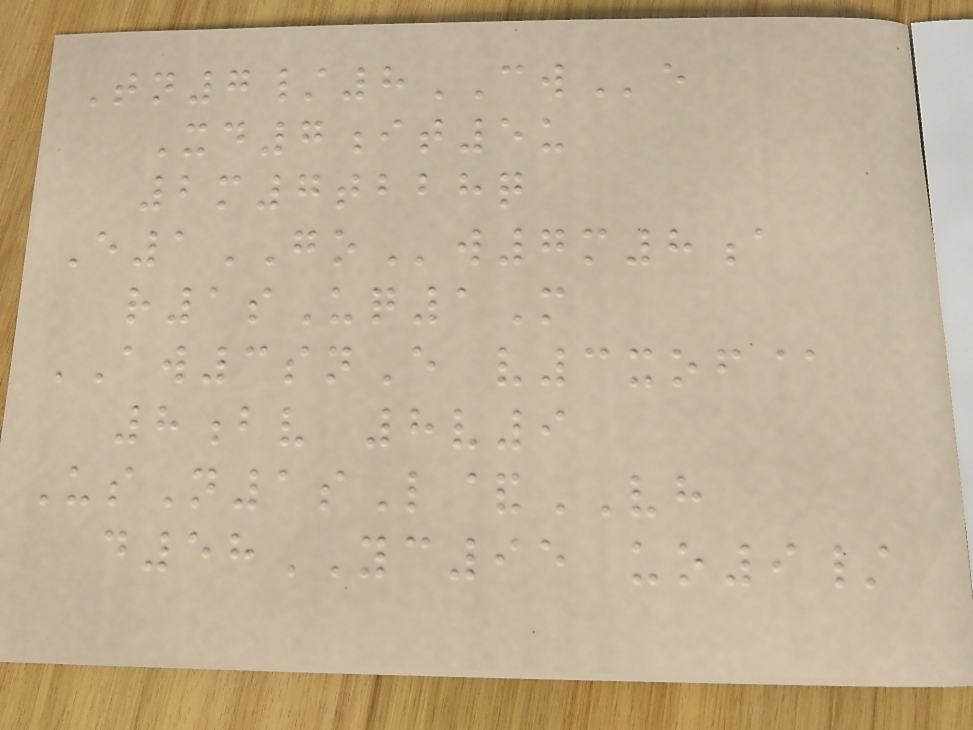Tn7/8CWe
Xd7it5u
2m7tbbhq
E1GOw7m8a
r1sUq1M
AW3snE v3xof@
8bv 8v9
UsN1sL&VH
d58YC95 uo9/
